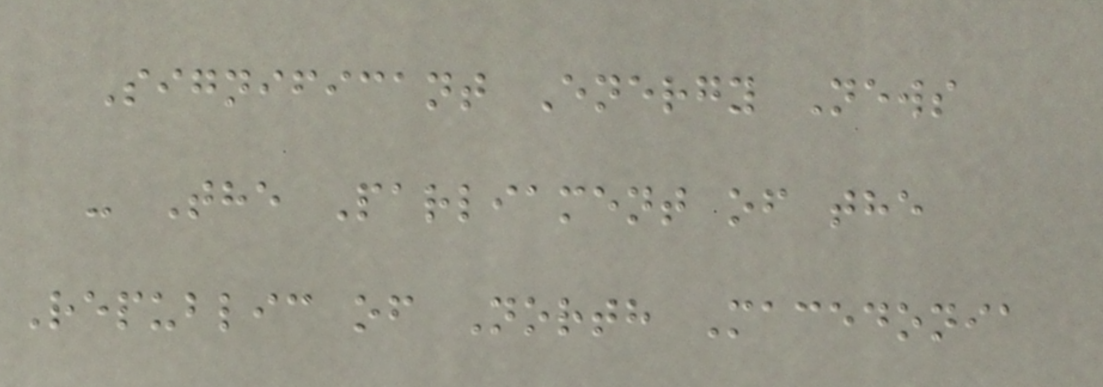Significant Energy News
- The Parliament of the
Republic of North Macedonia
